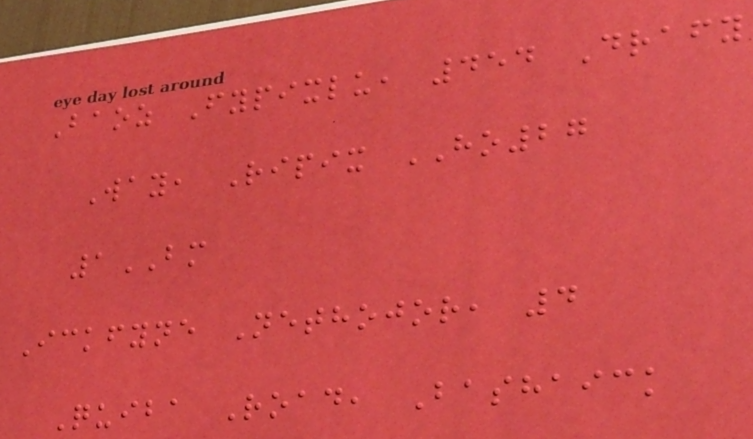Baoz Fypixlu, 454 Drafy
Way, Ripix HO27
1BM
Ickfyne Nethojor, 4
Quiba Road, Bashaick
